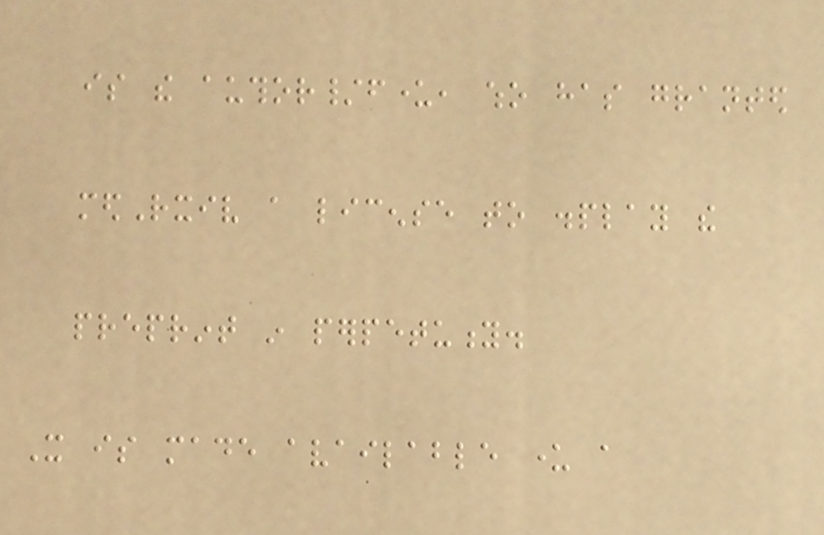is the author/funder, who has granted
medRxiv a license to display the
preprint in perpetuity.
It is made available under a
